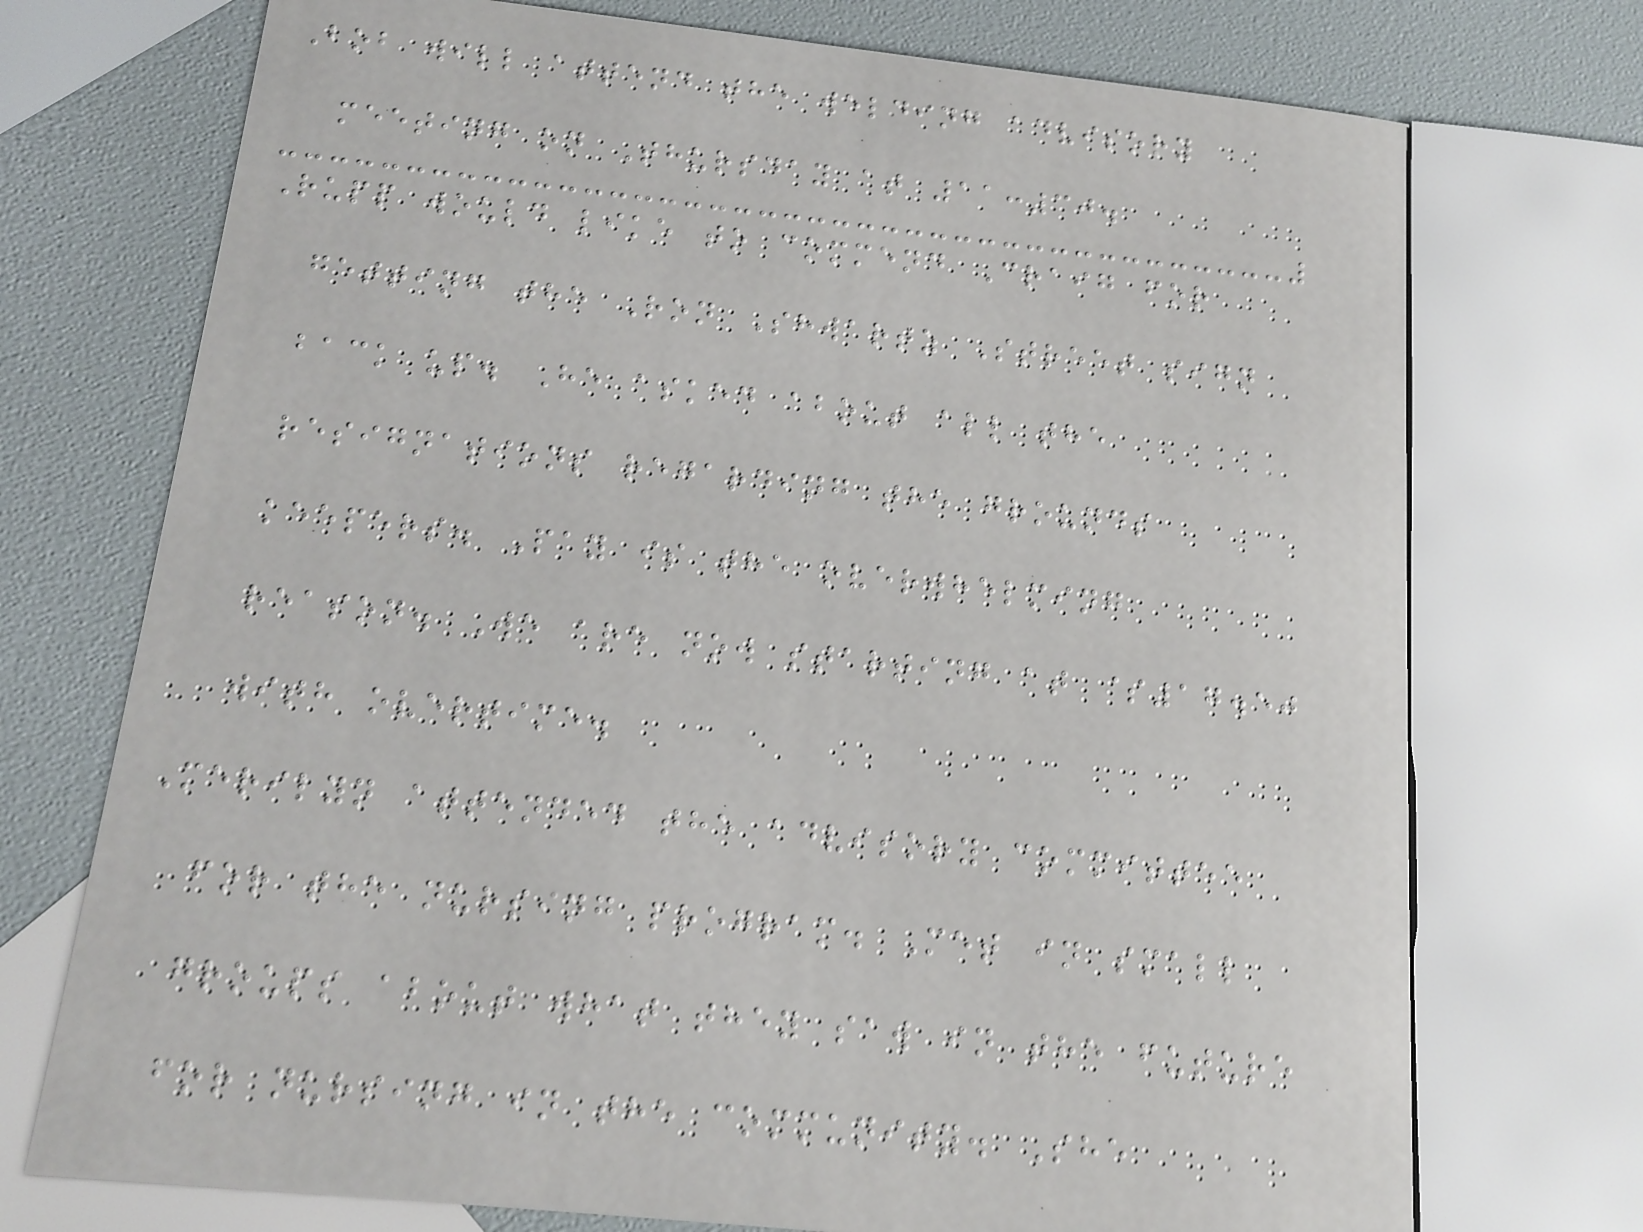Bob will attend the welding advisory
meeting on Thursday at 11:30.
Rupp would like to commend Craig for
getting the Ron Shwartz Street sign
back up. He asked about all the
resignations regarding the grounds
keepers. Pay is the overwhelming
reason. We are now starting at $17.50
with overtime.
Merilyn attended the advisory committee
for the nursing program. Met in small
groups about what they saw in the future
for nursing in the community. She
